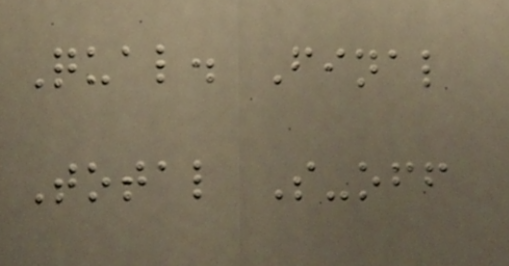Qual. Final
Total S-off
